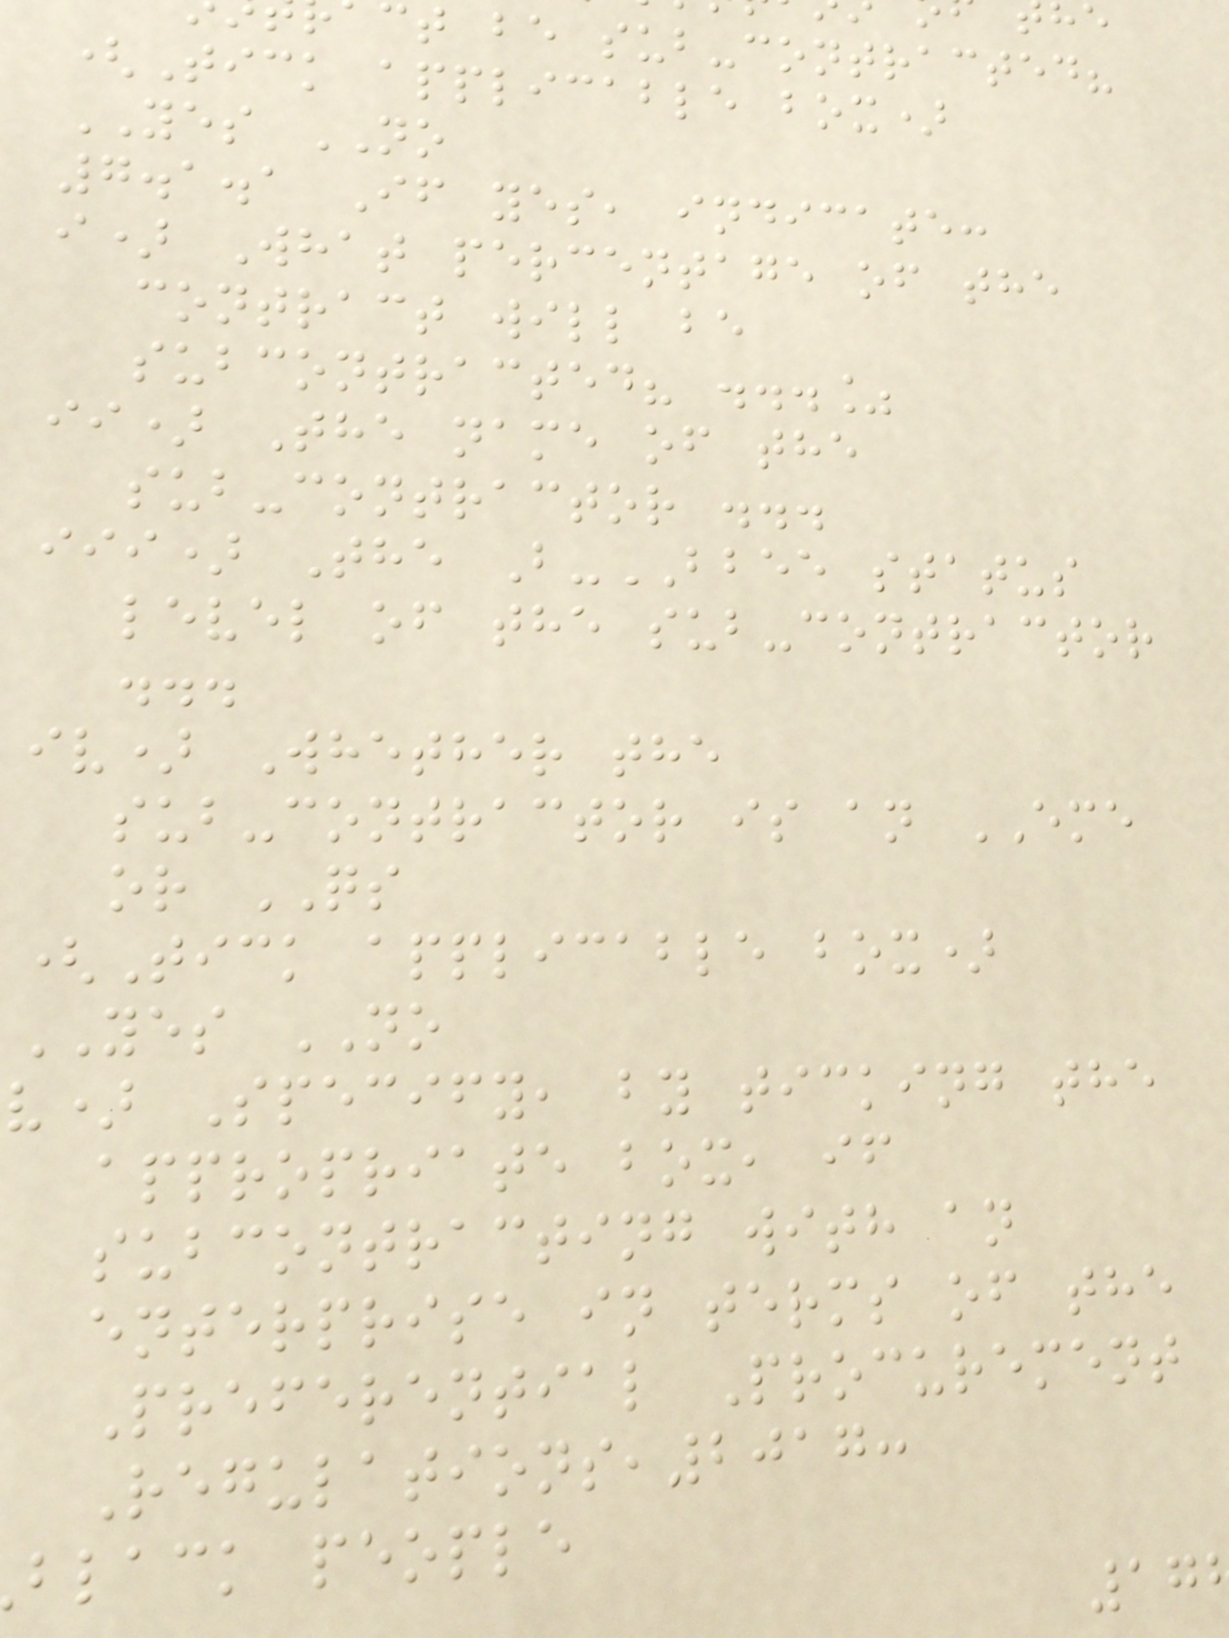ct be sub-contracted?
(Tick applicable box)
YES NO
7.1.1 If yes, indicate:
i) What percentage of the
contract will be
subcontracted? ...%
ii) The name of the
sub-contractor ...
iii) The B-BBEE status
level of the sub-contractor
...
iv) Whether the
sub-contractor is an EME
or QS
(Tick applicable box)
YES NO
v) Specify, by ticking the
appropriate box, if
subcontracting with an
enterprise in terms of the
Preferential Procurement
Regulations,2017:
black people
